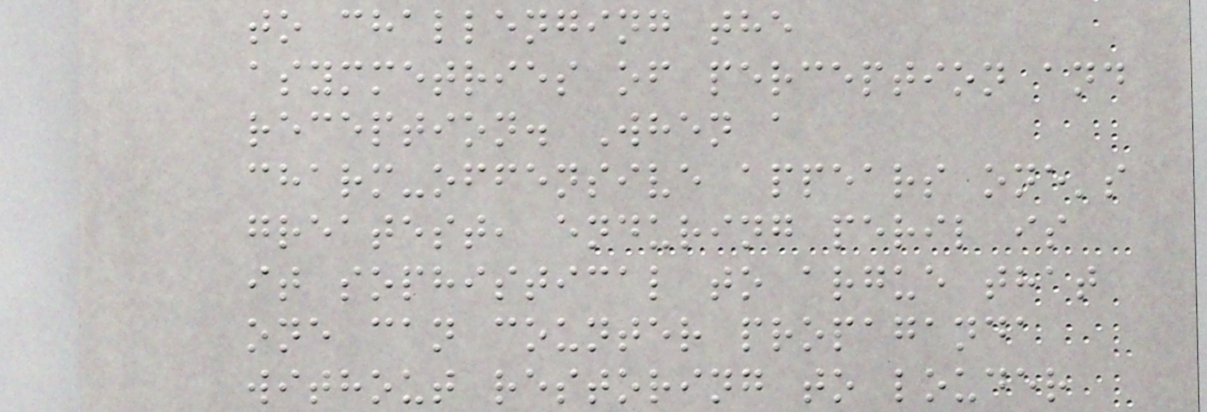to challenging the
asymmetries of perception and
reception. When a
charm-offensive appears one's
greatest, enduring peril is
it sophistical to argue that
one can counter propaganda
without restoring to louder
